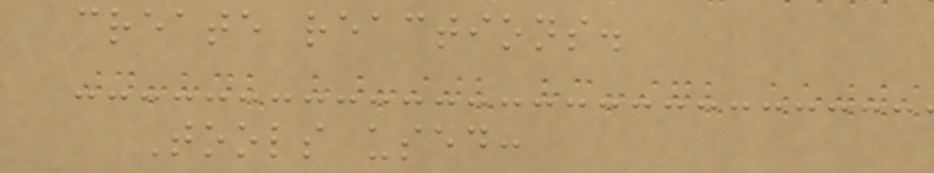create reactions.
Tools used:
